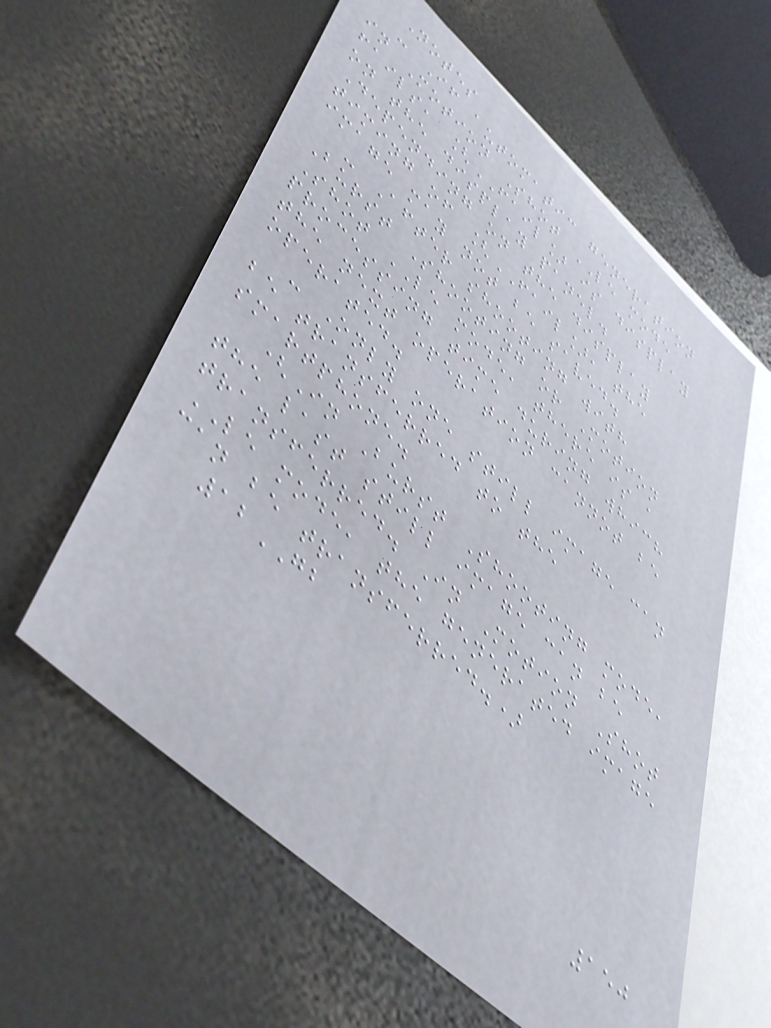Notes
- If automatic generation
in Motion Shot LE mode
fails, [FAIL] is display
on the display panel.
Depending on the display
timing of [FAIL], the
image may not be saved.
- After shooting with
Burst Shooting or Motion
Shot LE mode, there is a
processing time during which
the next operation cannot be
operated.
- Only one still image can
be transferred to the
smartphone.
(In Burst Shooting mode,
the last still image can be
transferred. In Motion Shot
LE mode, the generated image
can be transferred.)
12GB
150
